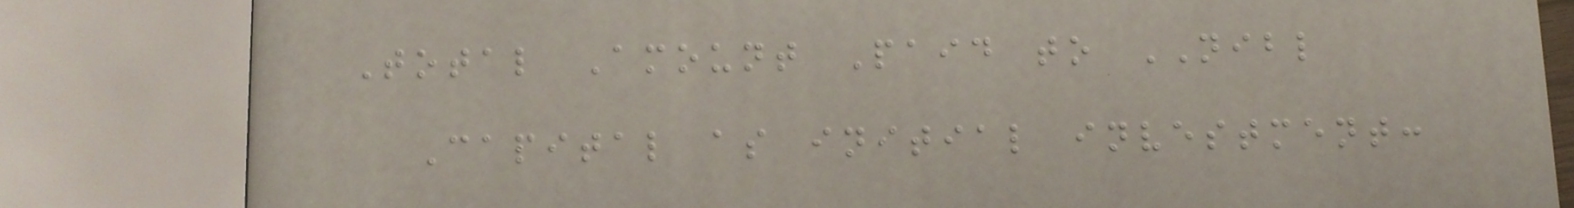Total Amount Paid to NIBL
Capital as initial investment:
